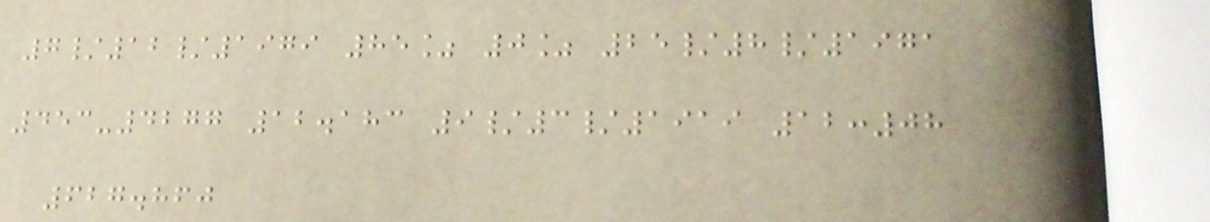7/12/1979 85% 0% 25/8/1971
453-4277 12.183 9/3/1919 12:08
627.860
